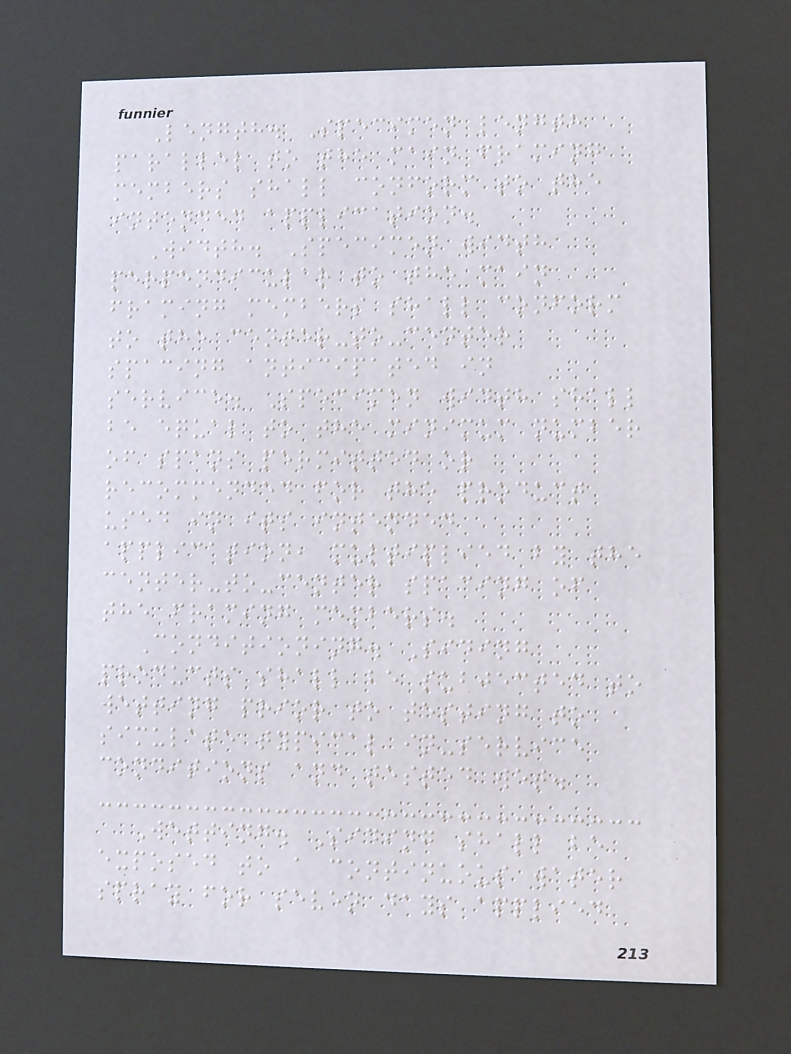Length. Specimen length
parallel to the main framing
members shall conform to the
intended application.
Width. Specimen width
perpendicular to the main
framing members shall conform
to the center-to-center
spacing anticipated in
service. Specimen width shall
be equal to the minimum number
of spans permitted or
recommended for the product
used in its intended
application, multiplied by the
center-to-center spacing of
the framing members.
Conditioning. Siding
products shall be subjected to
wetting prior to testing to
simulate typical in-service
conditions and tested wet.
Wetting. Siding shall be
exposed to a continuous water
spray for seven days applied
